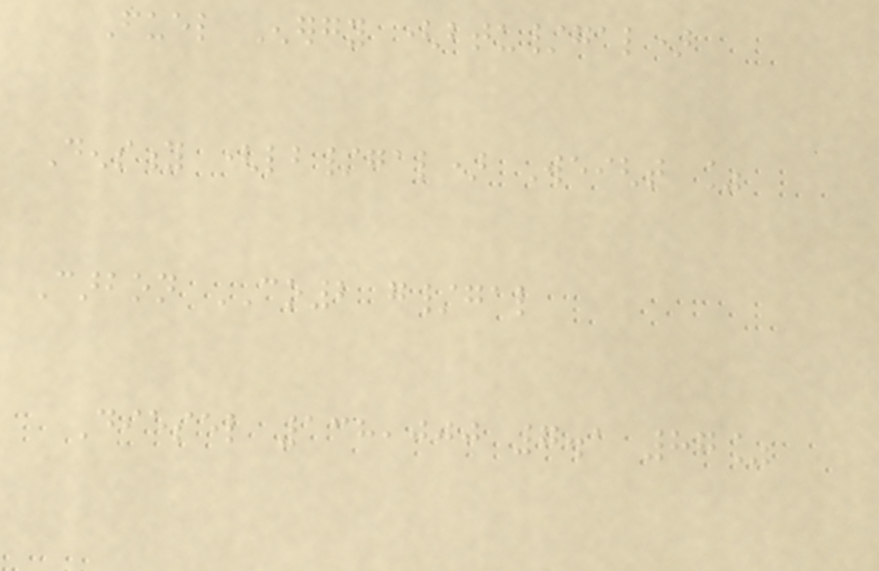Fuel Energy (btu/gal)
Density (lb/gal) Weight %
Carbon CO2 g/gal
Diesel 138,000 7.1 87%
